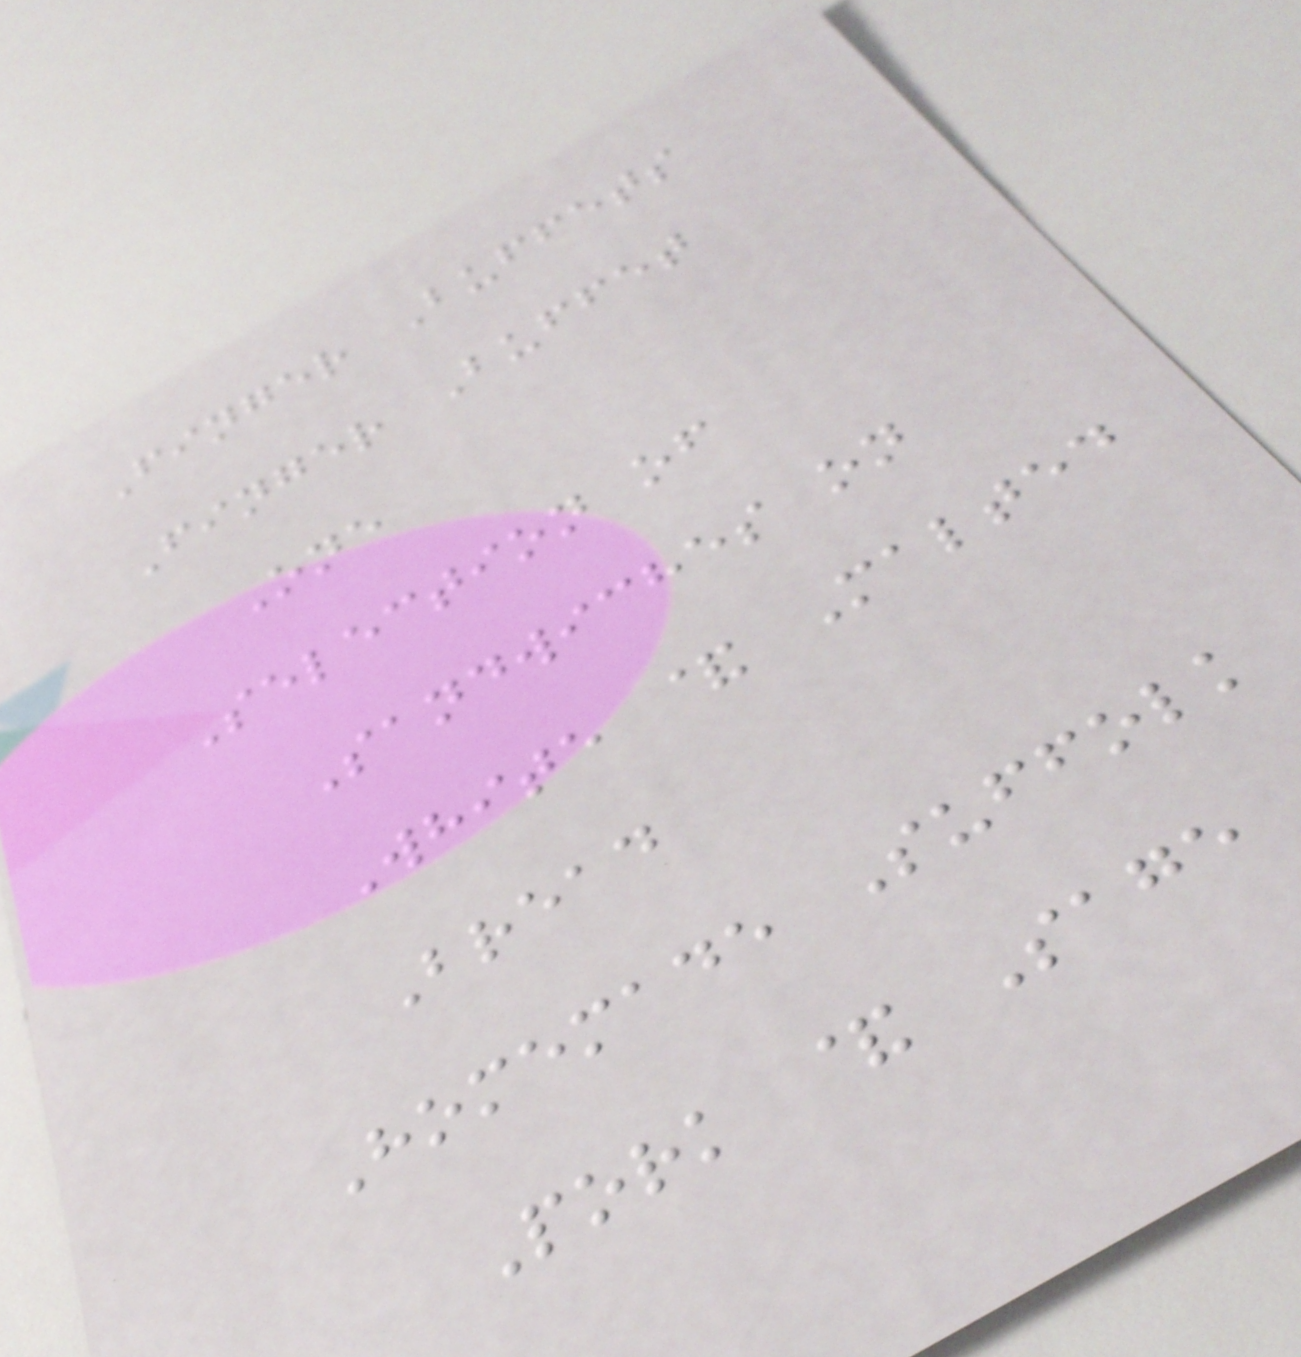Finger Buffets
Finger Buffet
One
Selection of
Sandwiches on
White & Malted
Bread
Homemade Suffolk
Pork & Sage
